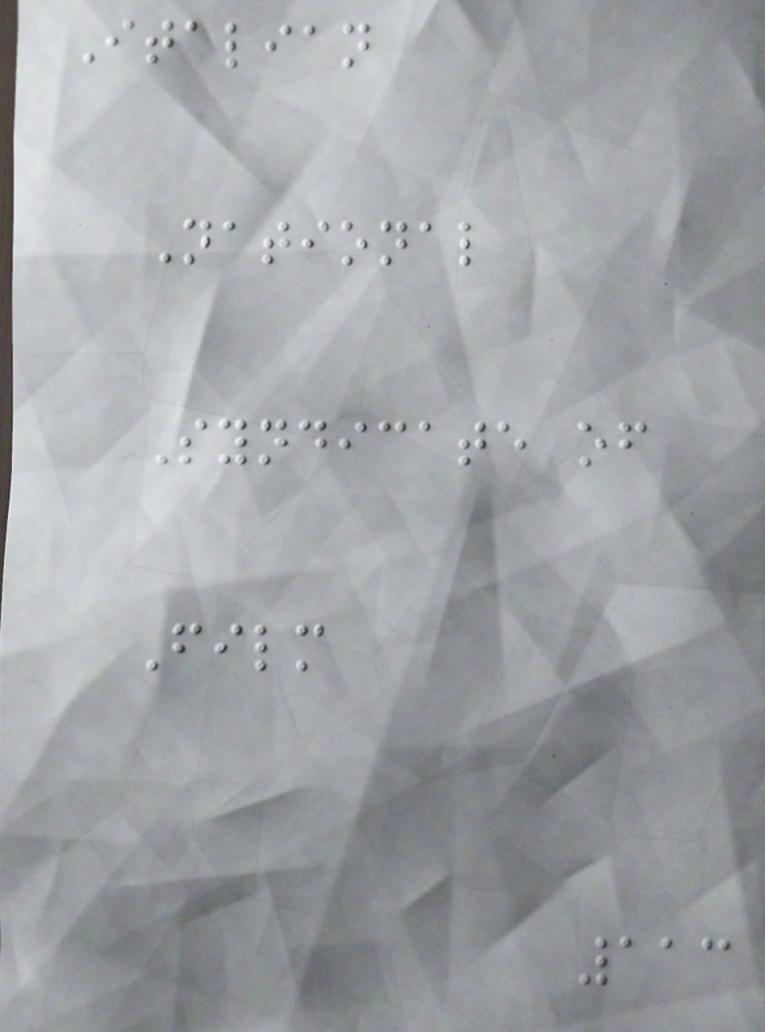Italian
National
Syndicate of
Film
113
